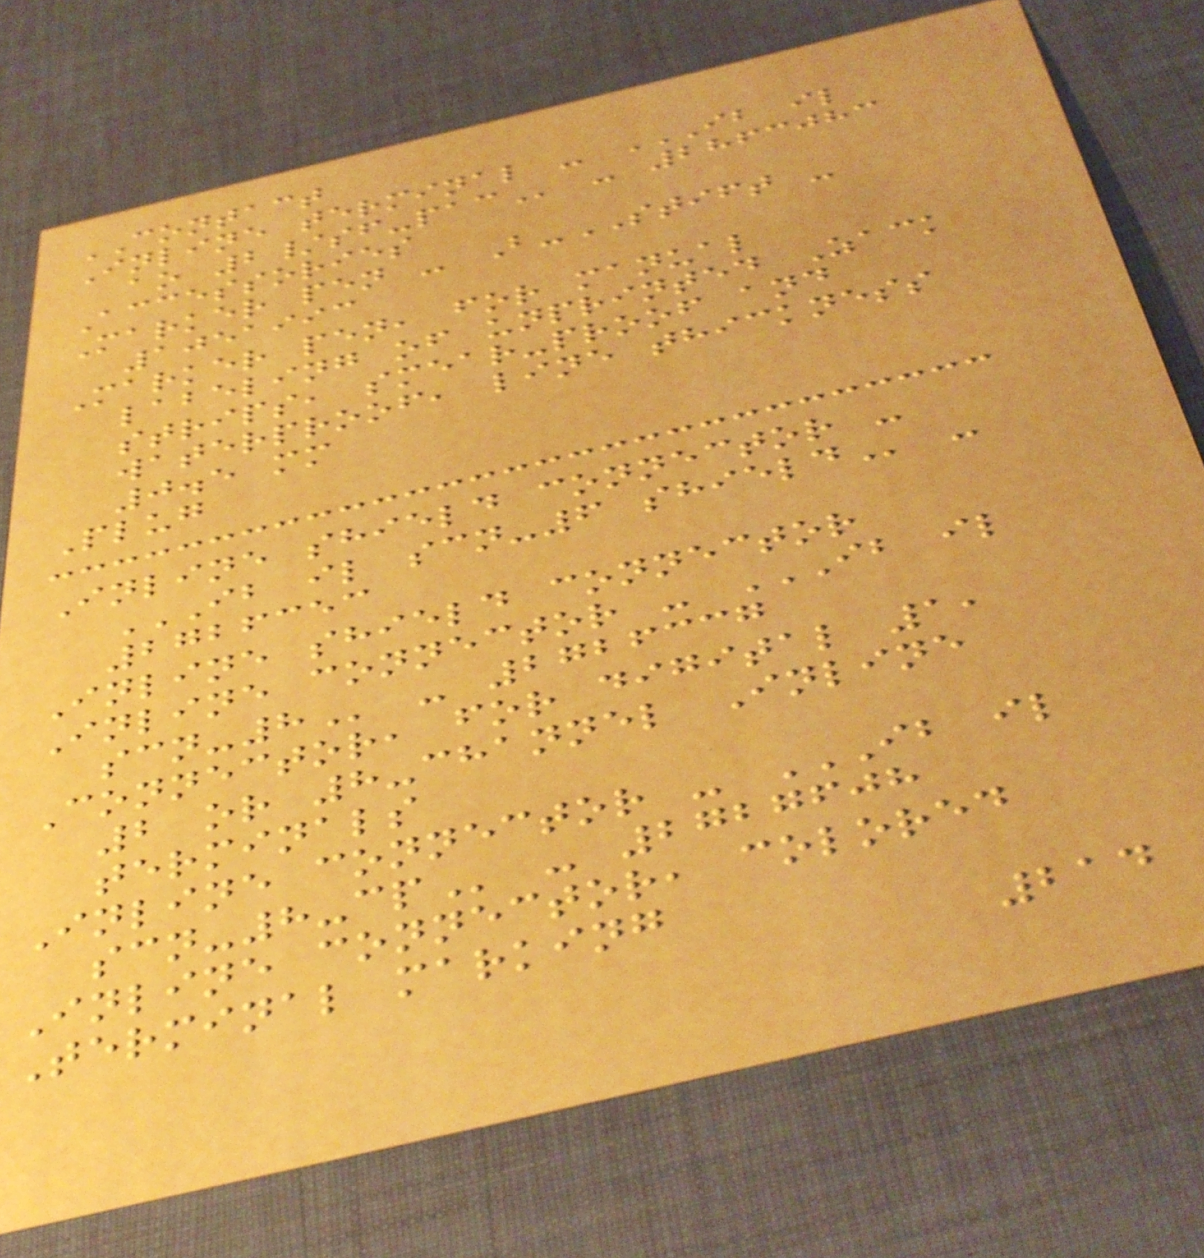CONTACT
Inline terminal - IB IL
AO 2/SF-PAC - 2863083
Accessories
Marker pen - B-STIFT -
1051993
Marker pen, for manual
labeling of unprinted Zack
strips, smear-proof and
waterproof, line thickness
0.5 mm
Plug
Inline shield connector -
IB IL SCN-6 SHIELD -
2726353
Inline shield connector
Inline connector - IB IL
SCN-8 - 2726337
Connector, for digital 1,
2 or 8-channel Inline
terminals
Inline connector - IB IL
SCN-8-CP - 2727608
Inline connector, colored
Terminal marking
214
